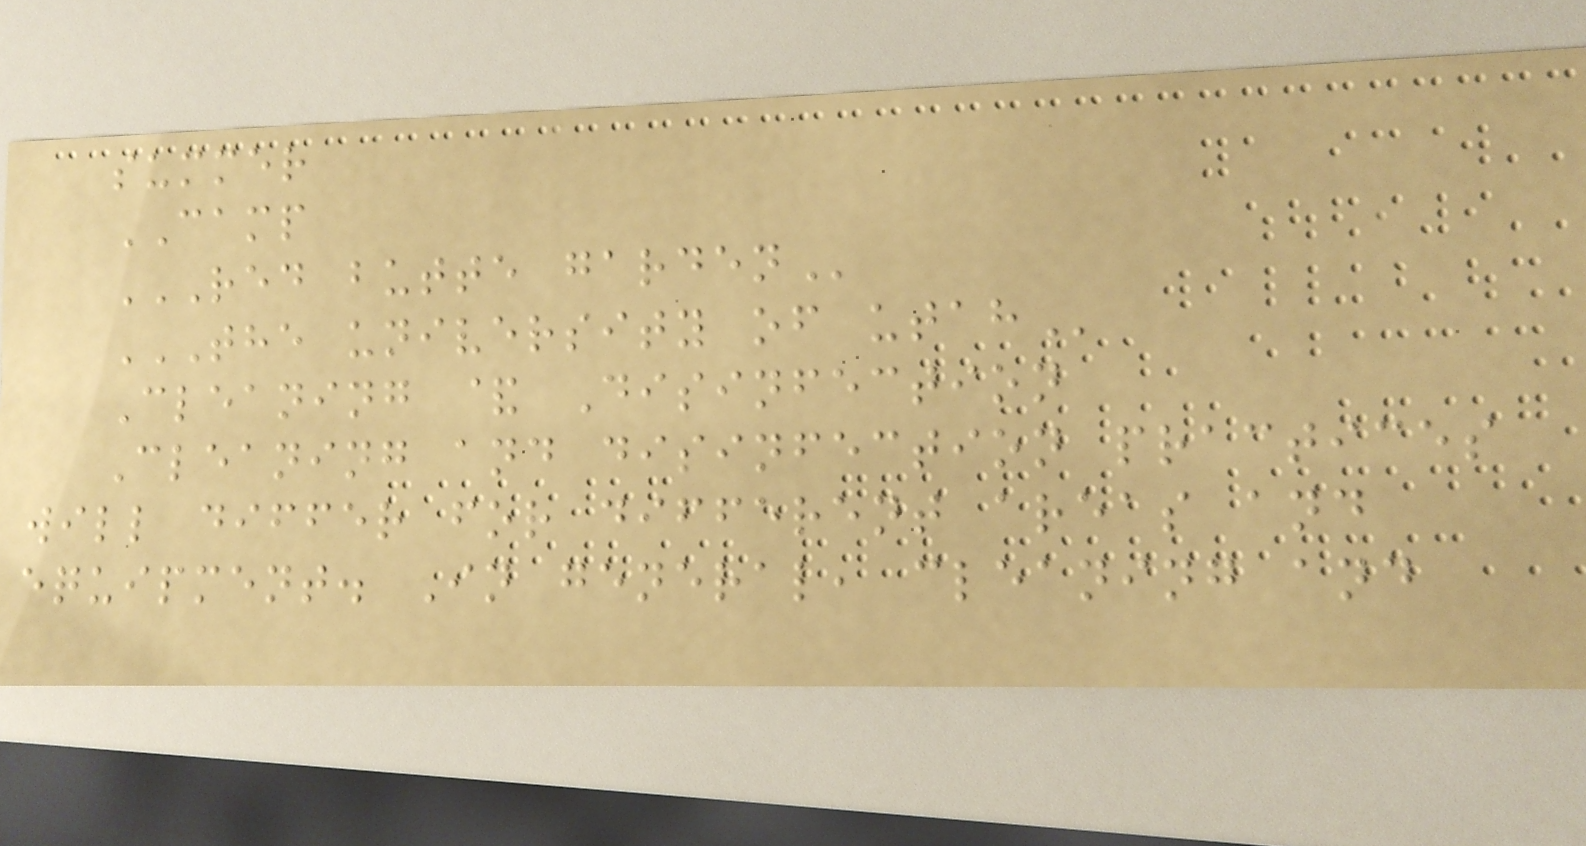summer
CAMP
RED BUTTE GARDEN
THE UNIVERSITY OF UTAH
Cleaning & Disinfection
Cleaning and disinfection practices
will differ for different areas and
equipment. In general, cleaning and
